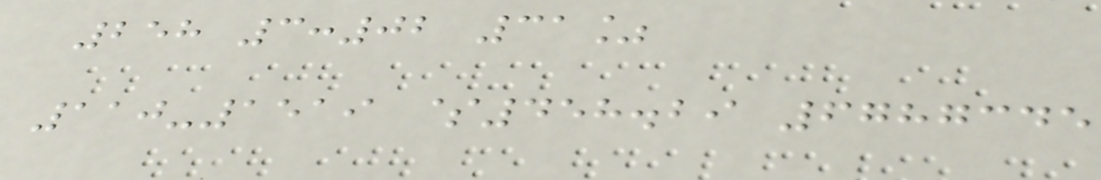258 3:02 31%
110-1519 $458.29 6787345
